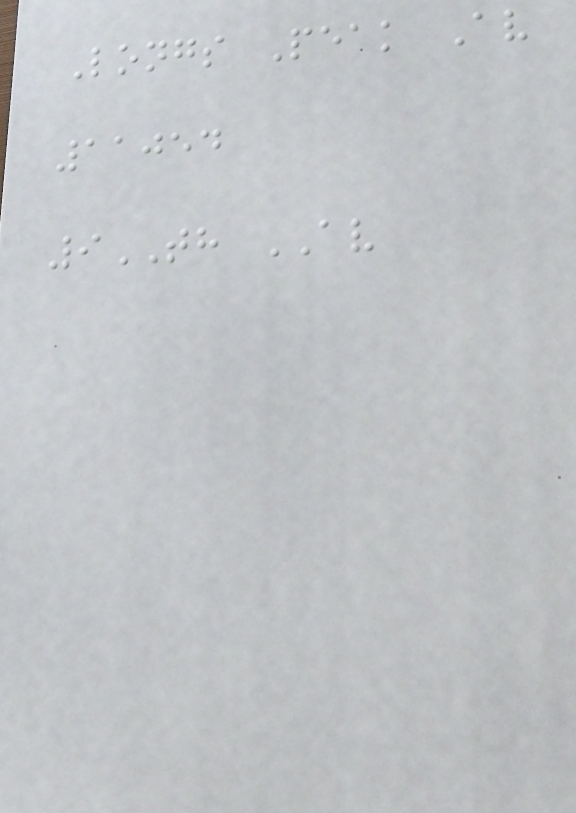Longs Peak Av
11054
9TH AV
